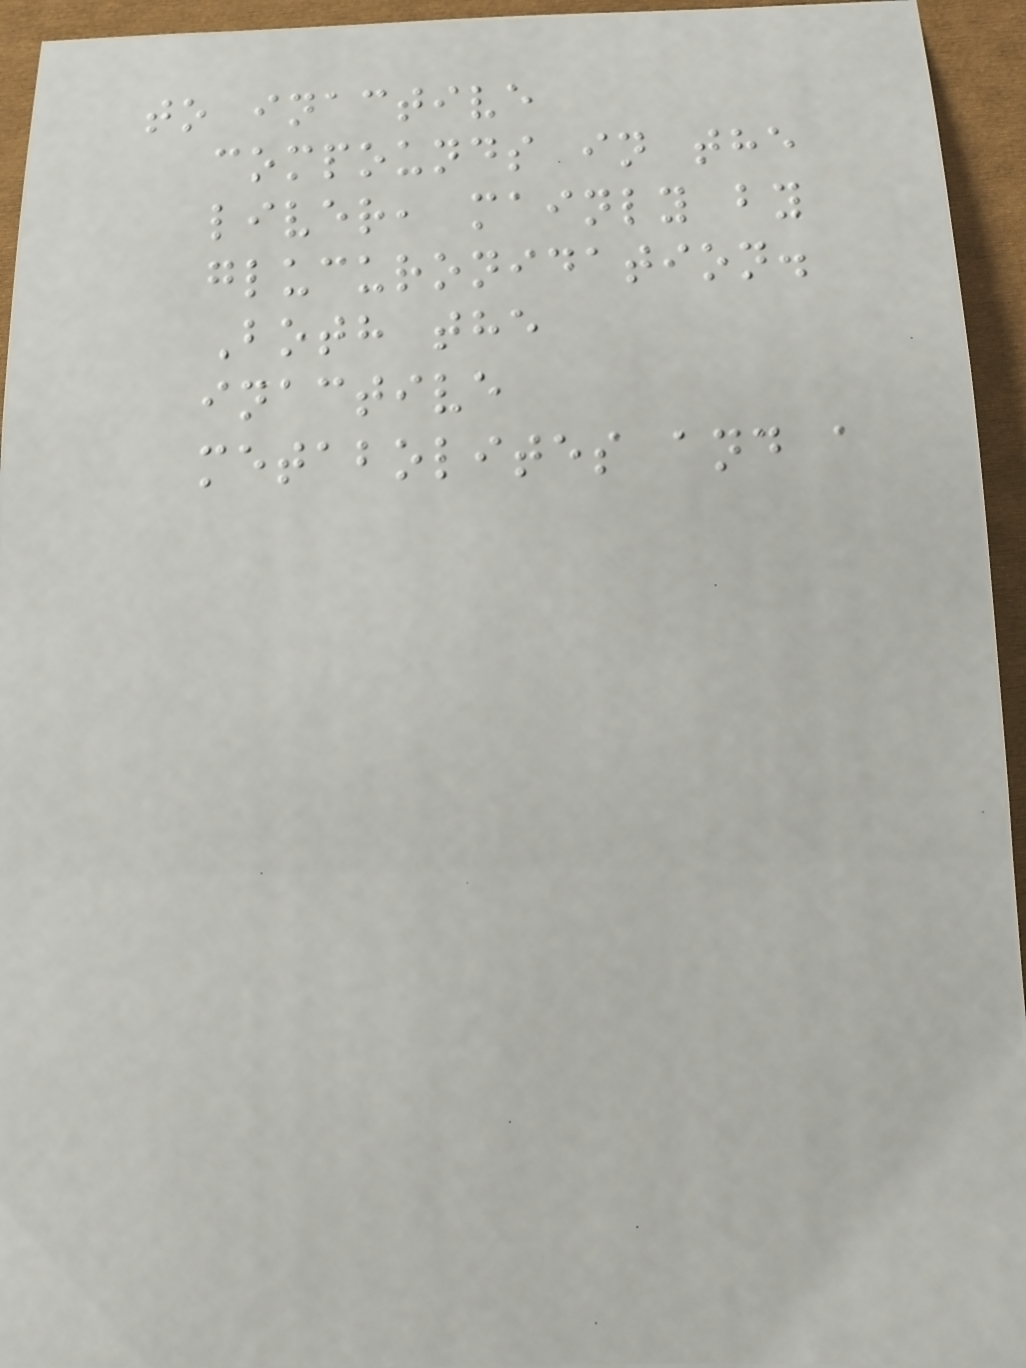to inactive
compounds in the
liver, mainly by
glucuronidation.
Both the
inactive
metabolites and a
